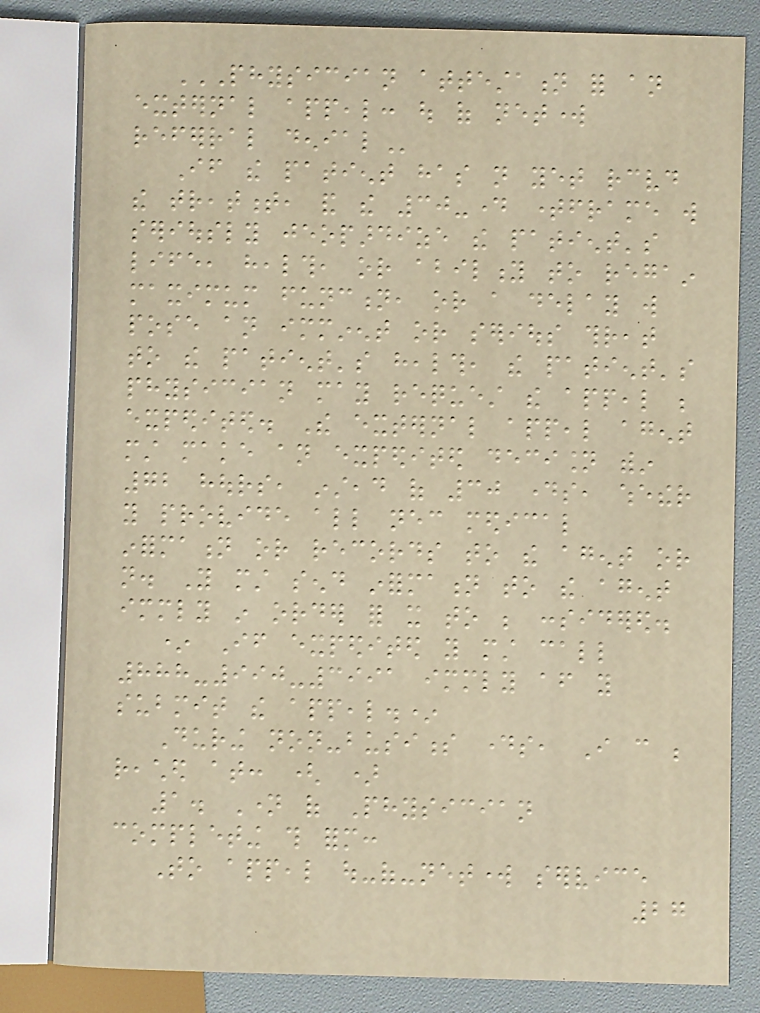PHYSICIAN ATTESTATION FOR AN
EXTERNAL APPEAL: OUT OF NETWORK
REFERRAL DENIAL
If the patient has not yet received
the treatment, and the 30-day timeframe will
seriously jeopardize the patient's
life, health, or ability to regain
maximum function, or a delay will
pose an imminent or serious threat
to the patient's health, the patient's
physician may request the appeal be
expedited. The external appeal agent
must make an expedited decision within
72 hours, instead of 30 days, whether
you provide all necessary medical
information or records to the agent or
not. You must send information to the agent
immediately in order for it to be considered.
* If expedited you must call
888-990-3991 immediately after you
submit the appeal.*
During non-business days, I can be
reached at: ( )
1. Name of Physician
completing this form:
To appeal out-of-network service
27
